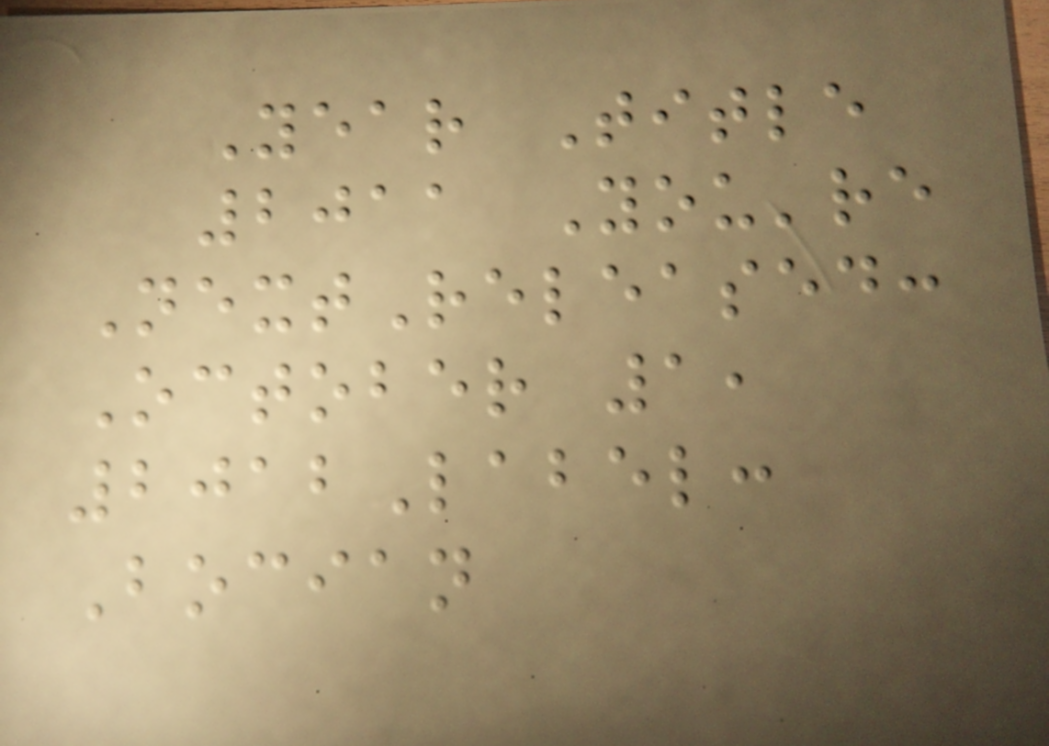Year Title
2011 You're
NextReleased:
October 1,
2012Label:
Bocian
